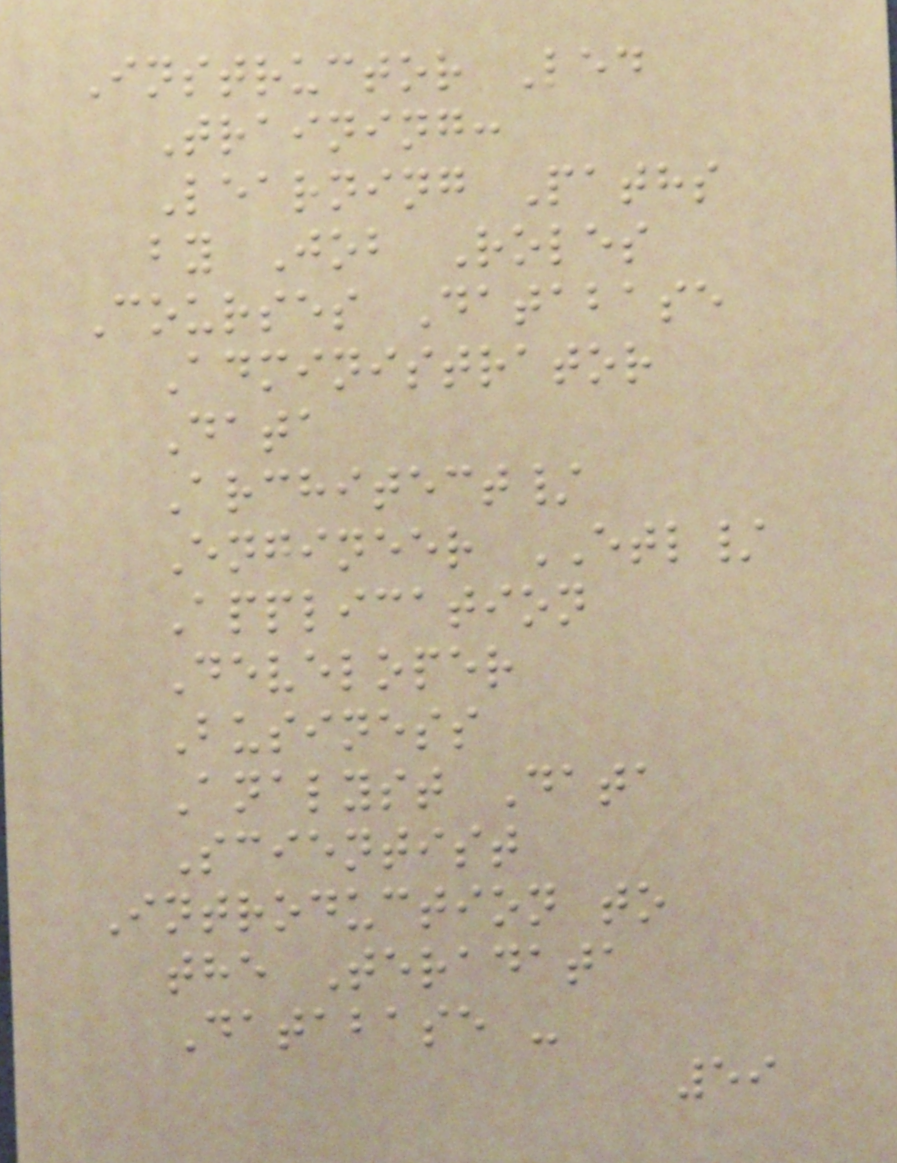Instructor Led
Training:
Learning Paths
by Job Roles
Courses Database
Administrator
Data
Architect/
Engineer ETL/
Application
Developer
Business
Analyst Data
Scientist
Introduction to
the Teradata
Database -
59
